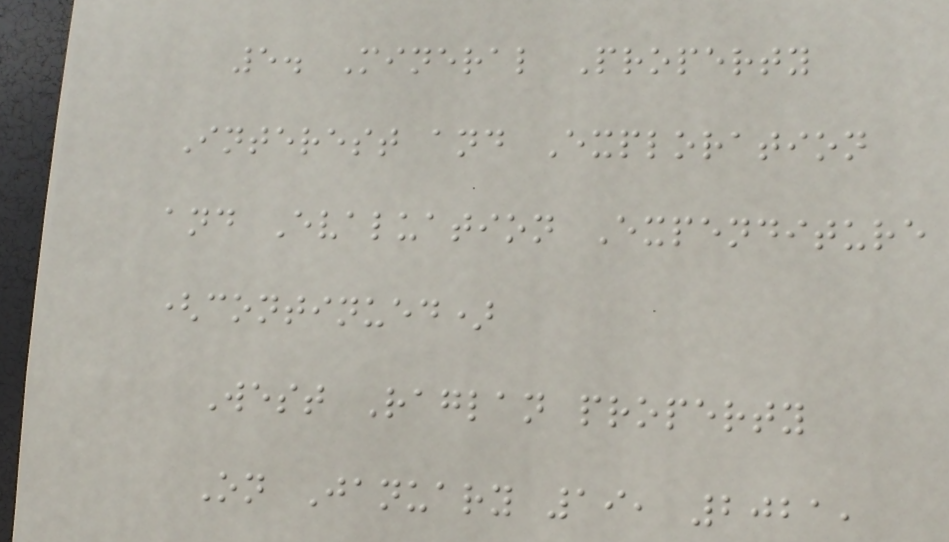5. Mineral Property
Interest and Exploration
and Evaluation Expenditure
(continued)
West Raglan property
On January 19, 2021,
